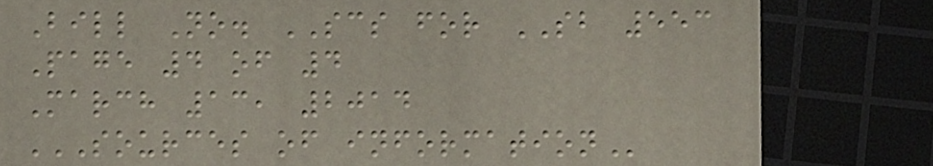Bill No. SCS for SB 553
Page 4 of 4
March 13, 2014
SOURCES OF INFORMATION
